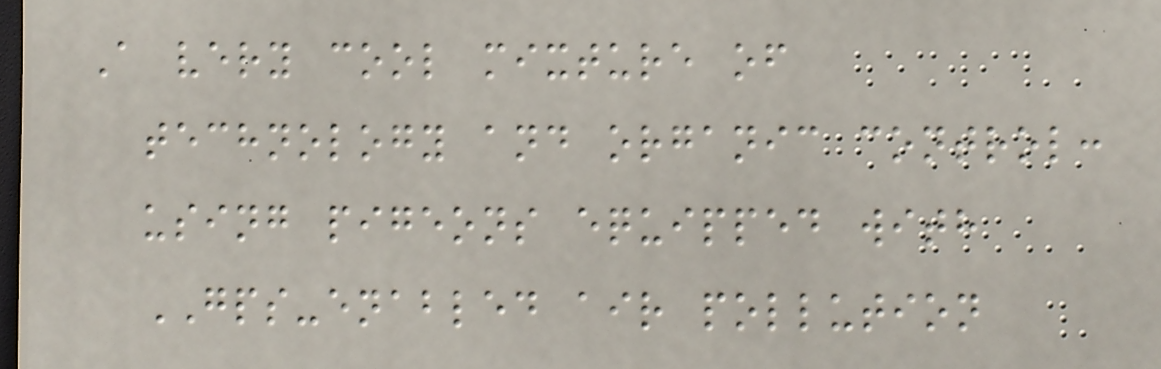A very cool mixture of
technology and organic control:
using pigeons equipped with
GPS-enabled air pollution
